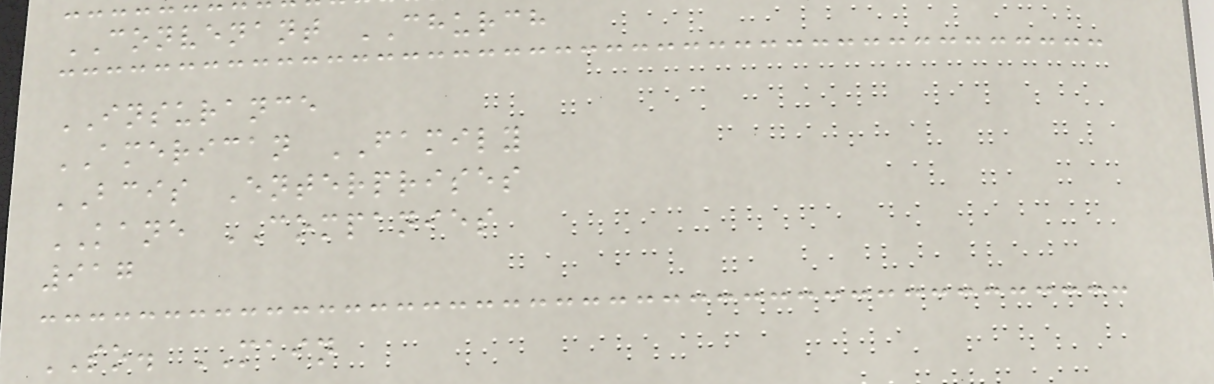CONVENANT CHURCH
INSURANCE
AMERICAN FAMILY
BCIS Enterprises
KANE COMPANIES
917
SO. MAIN
